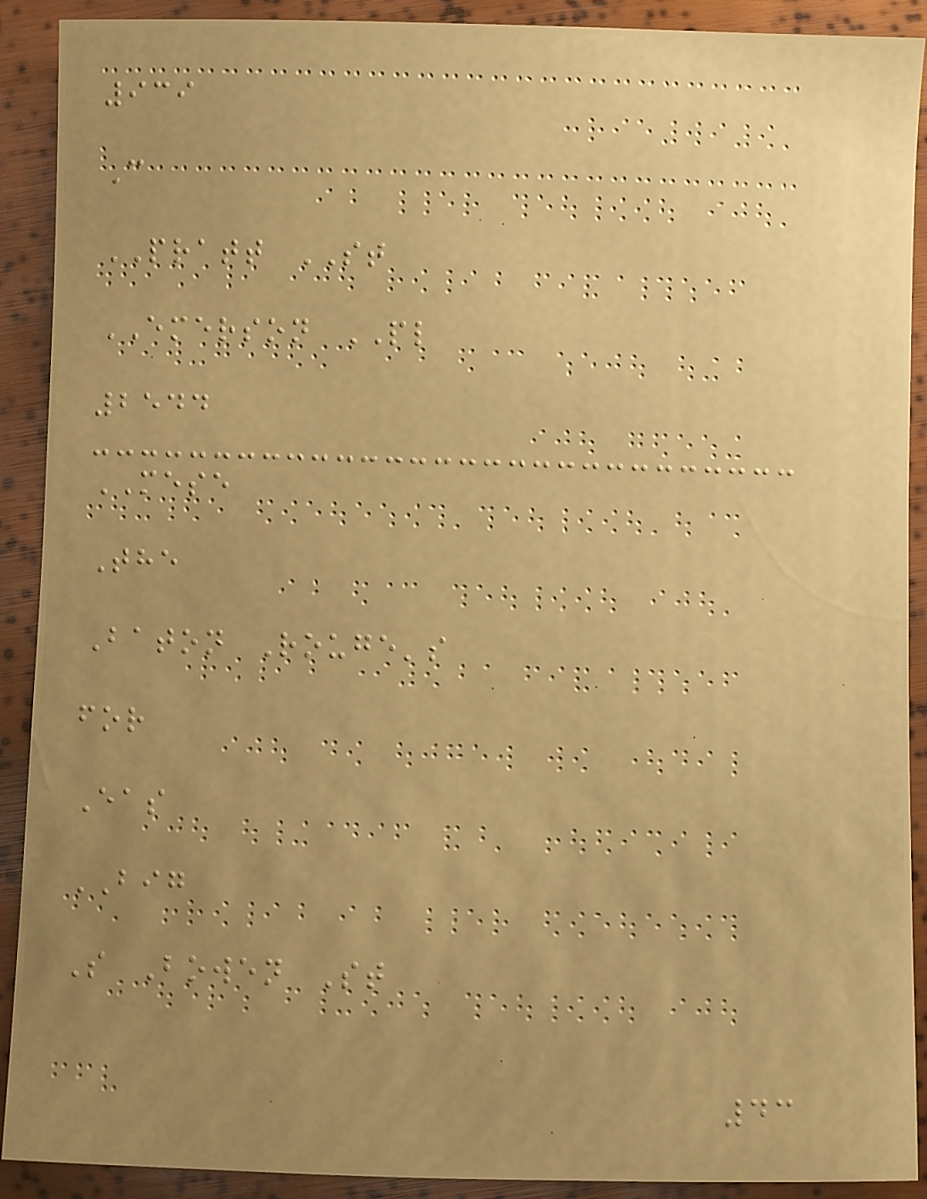939
C
PRATT ST
EMERSON PL
2544
MESE
The
Baton Rouge's
for
Eas
BIG
S Bowen St
43
